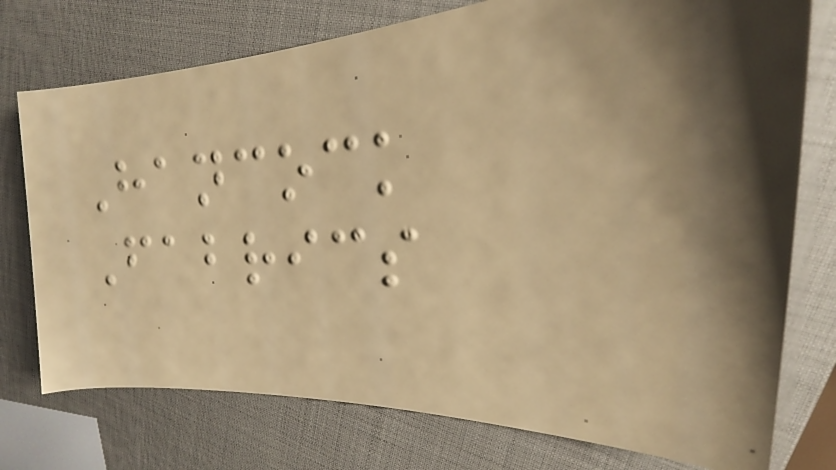Hancock
Fabrics
